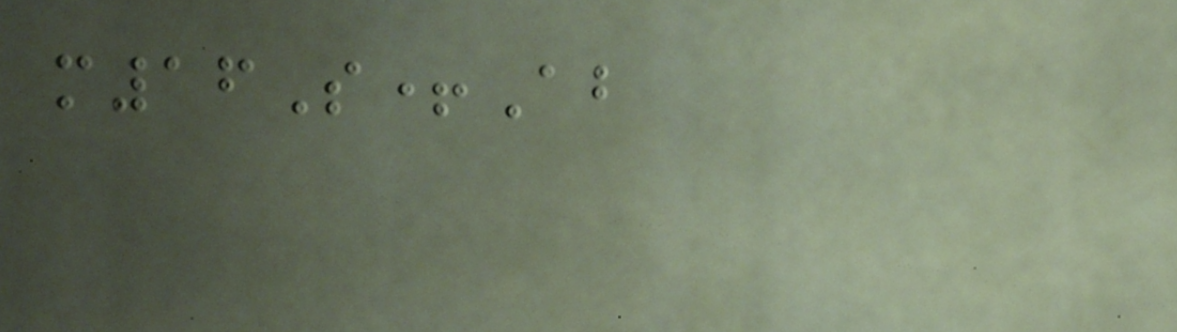m16S+Ab
